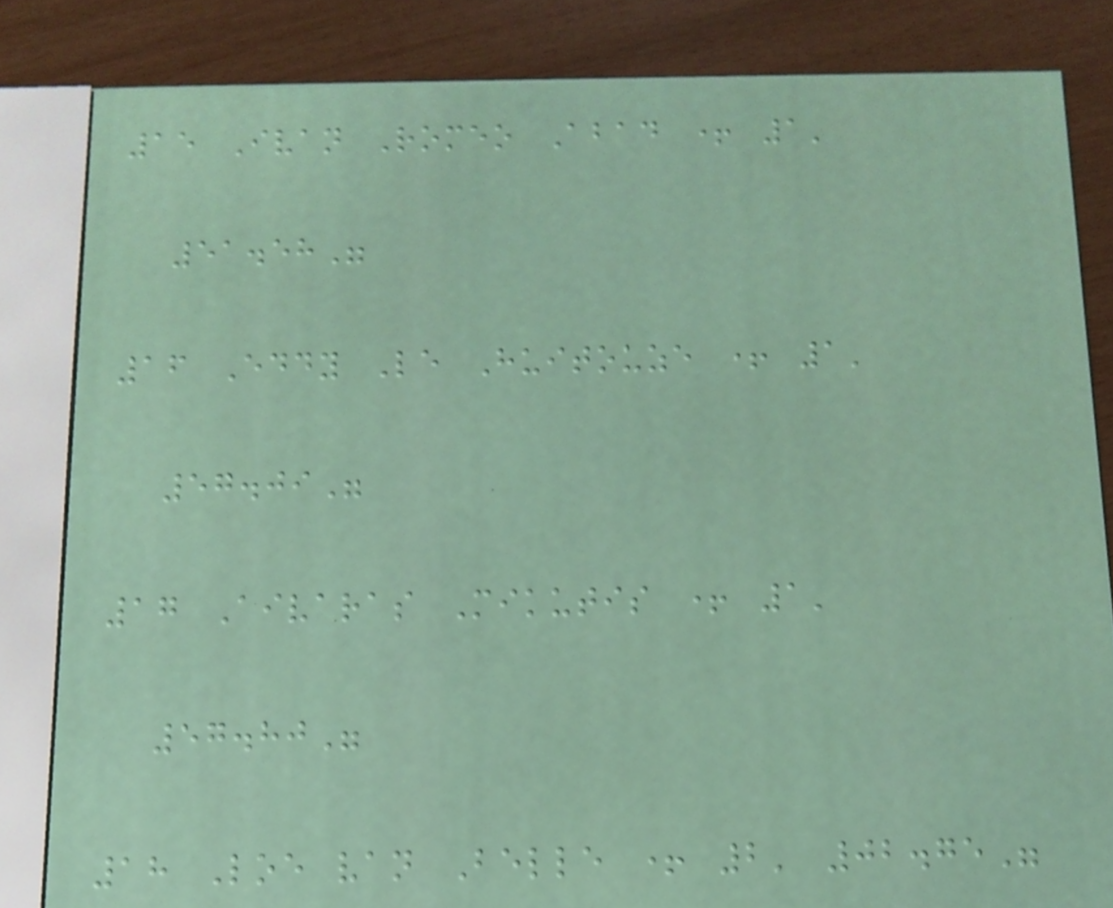15 Ivan Romeo Abad + 1'
51.58"
16 Eddy Le Huitouze + 1'
57.09"
17 Aivaras Mikutis + 1'
57.80"
18 Loe van Belle + 2' 02.75"
